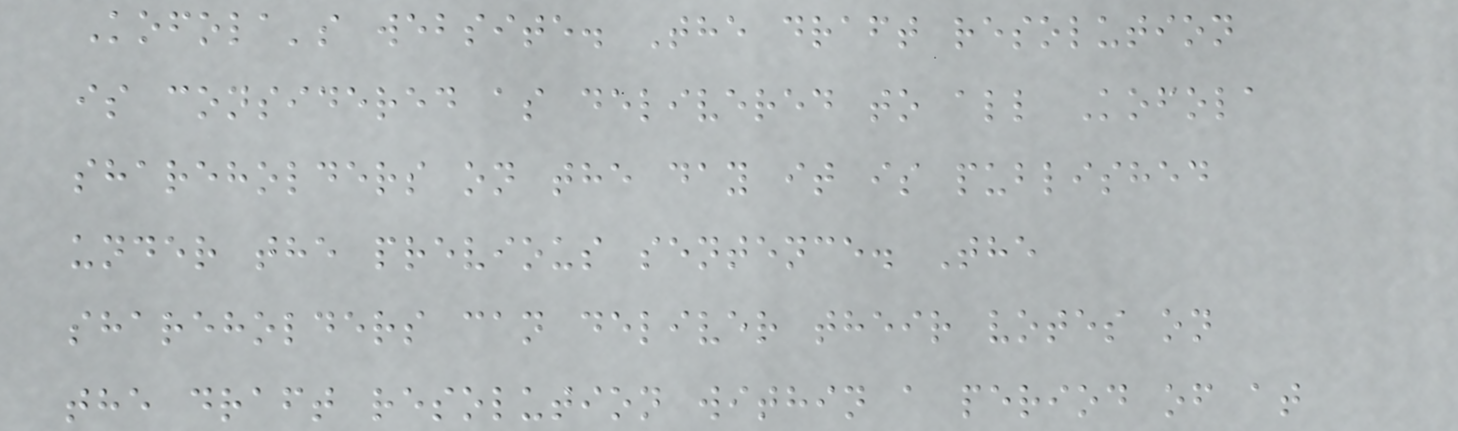Kofola's website. The draft resolution
is considered as delivered to all Kofola
shareholders on the day it is published
under the previous sentence. The
shareholders can deliver their votes on
the draft resolution within a period of at
